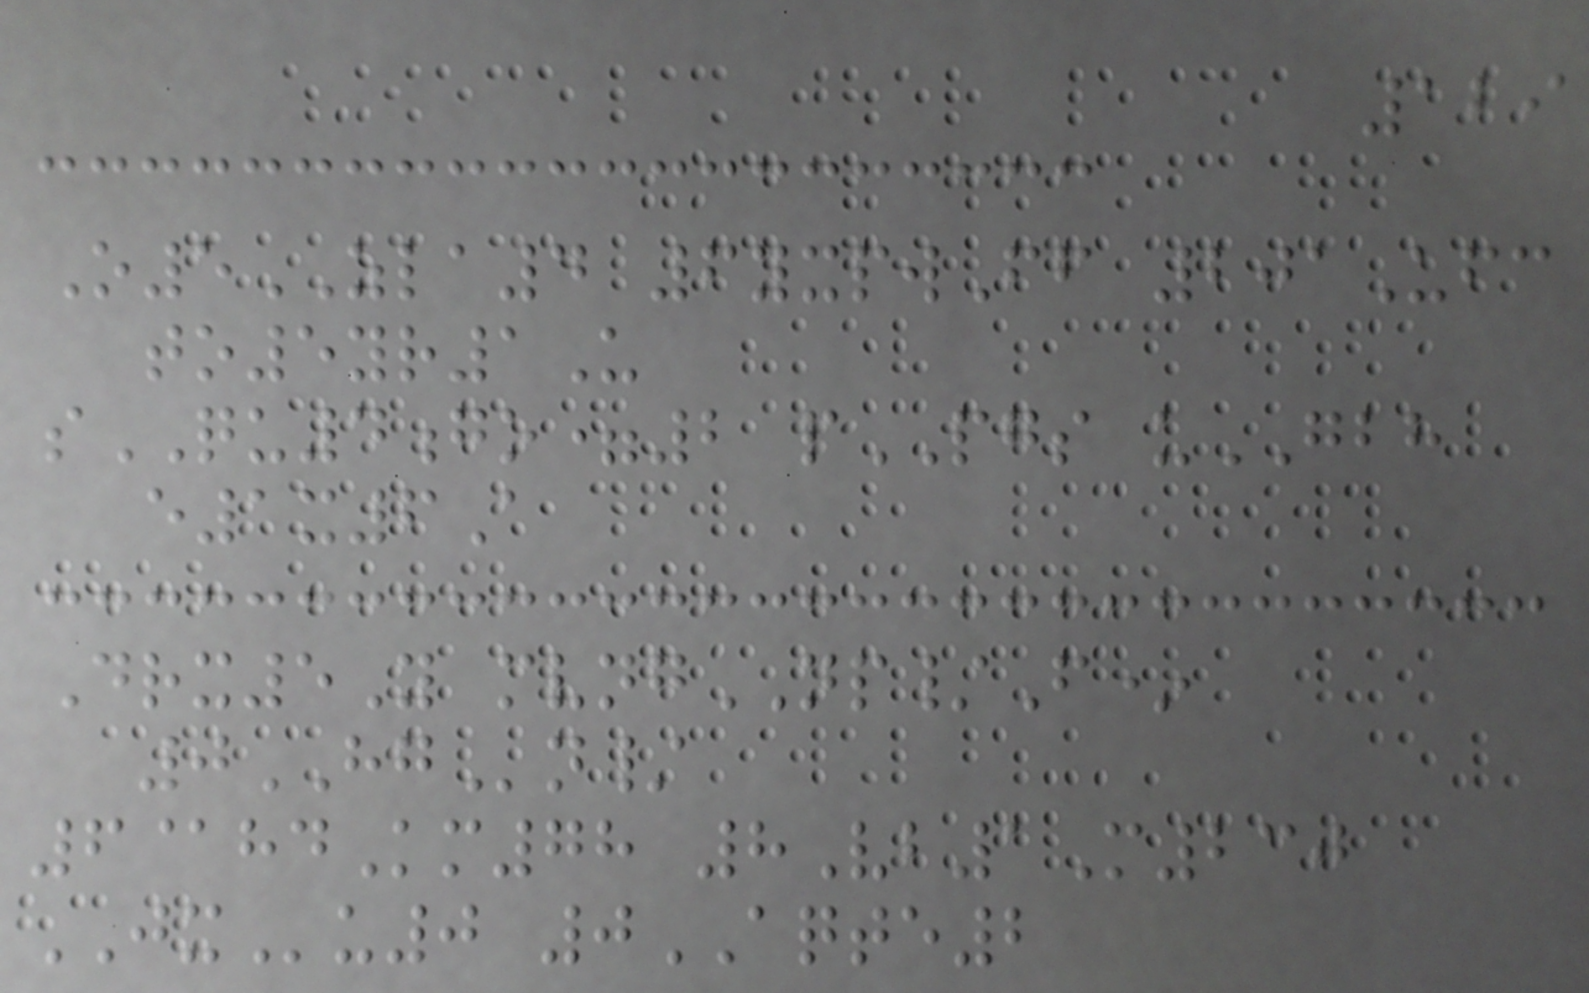129
O5ZLA4 6yxpwFf 201Ufc
to5yr1U
sQU4go=2 pPGS uGBH
e1x6A
Drx5Y mvngNP/F*
0HGn/
6@hdKm78 8Vb1M230
JXu0 0AQTE2
